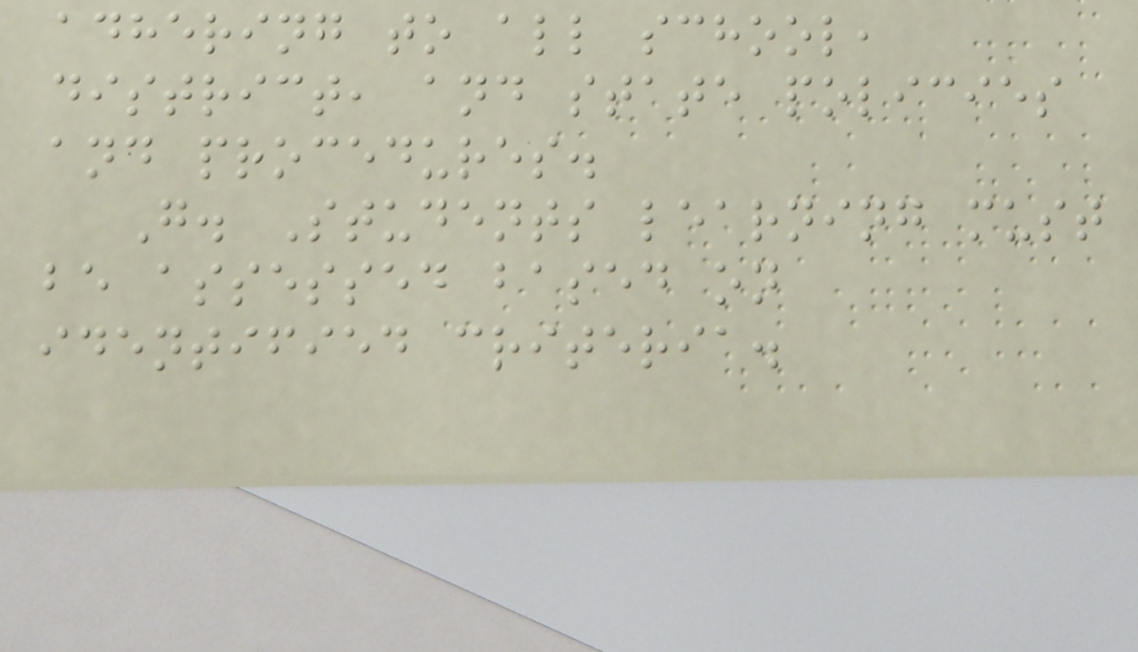adhering to all school,
district, and state policies
and procedures.
G. Students learning must
be assessed based on
identified criteria.
